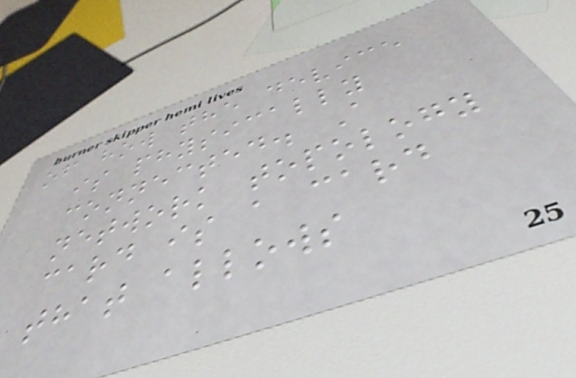of how the device
is physically
connected. A
network topology
card is a card
that allows
